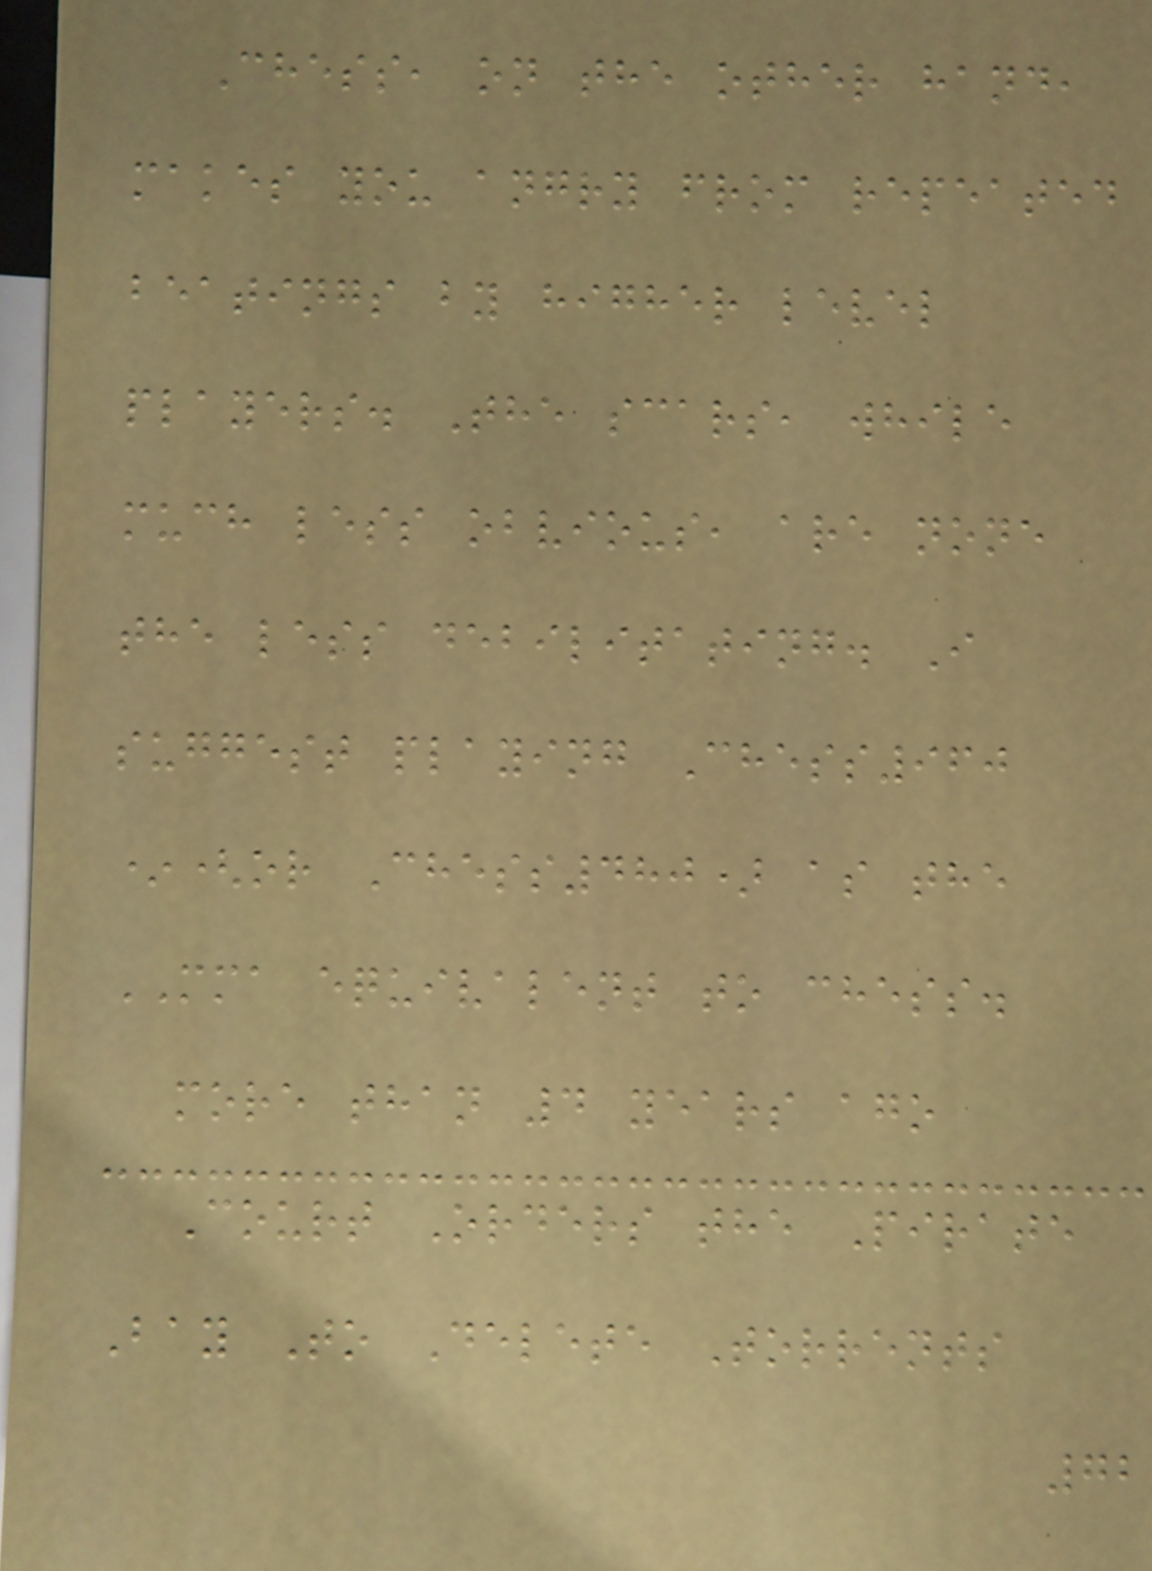Chess, on the other hand,
makes you angry from repeated
beatings by higher level
players. The scars, while
much less obvious, are none
the less debilitating. I
suggest playing Chess960
*(or Chess480) as the
MMA equivalent to chess.
more than 4 years ago
Court Orders the Pirate
Bay To Delete Torrents
72
